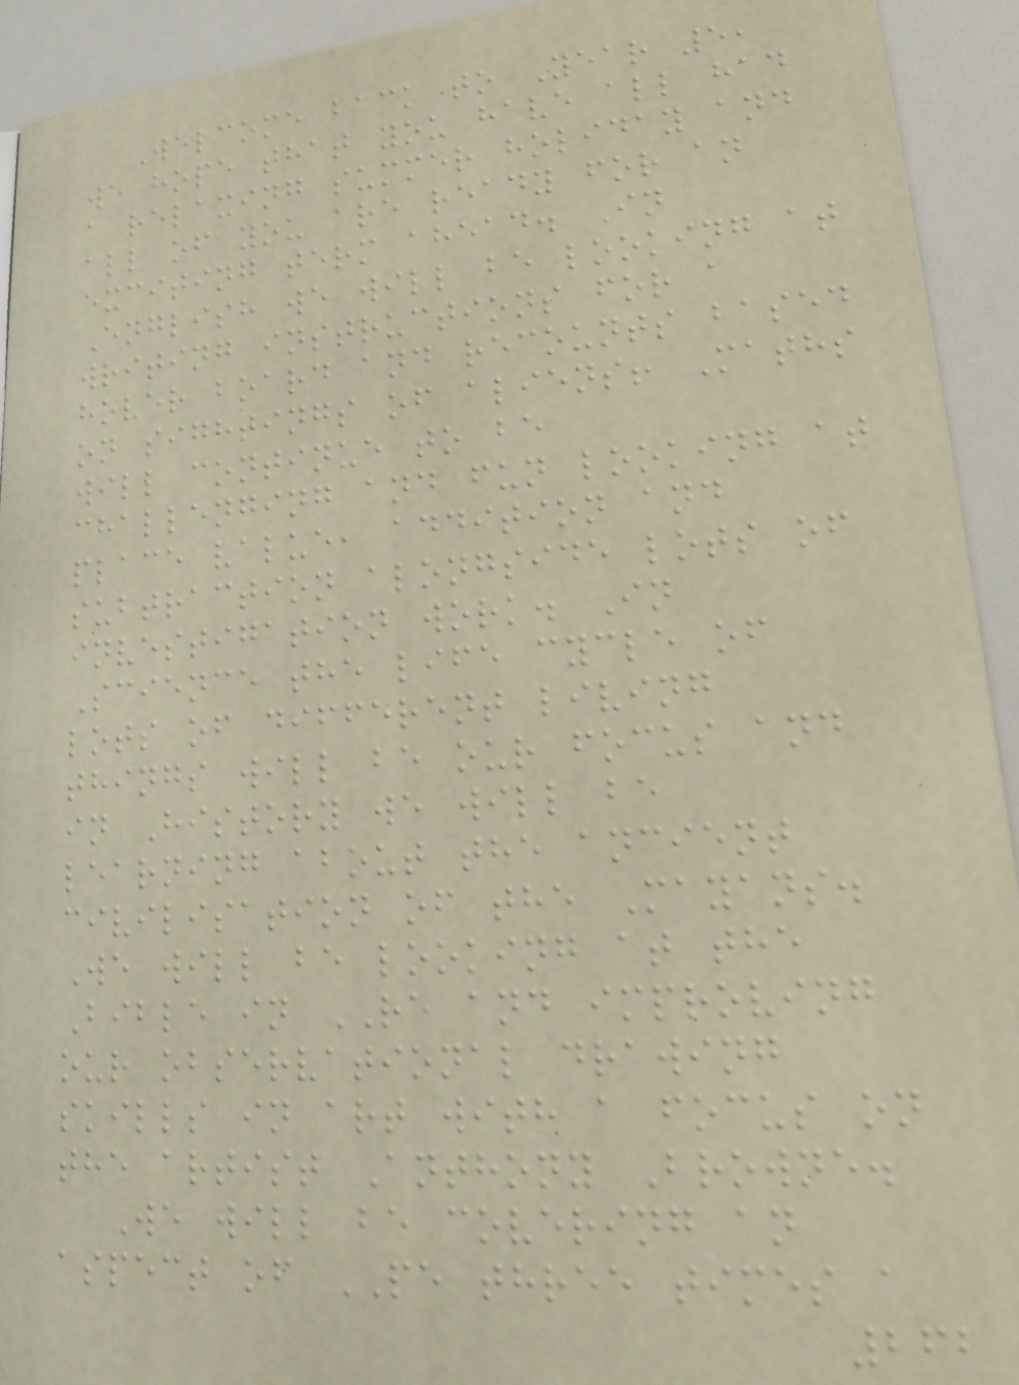Welcome back to Year 5,
we hope that you have all had
a relaxing summer holiday and
all of you are ready for an
exciting term ahead. In
English we will be looking at
writing instructions for a
hover board and recounts based
on sightings of aliens! Maths
will continue to be
challenging and fun looking at
place value, addition and
subtraction alongside lots of
investigation work. In
Science the life cycle of
lots of different living
things will be our focus and
in History we will be
learning about the ancient
civilisation of the Mayans.
We will be looking at the
Bible in RE and improving
our observational drawing
skills in art with a focus on
the artist Anthony Browne.
We will be covering an
aspect of PE three times a
262
